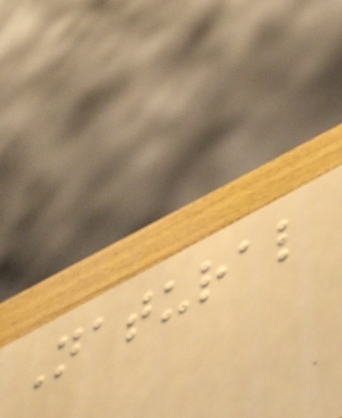Natural
